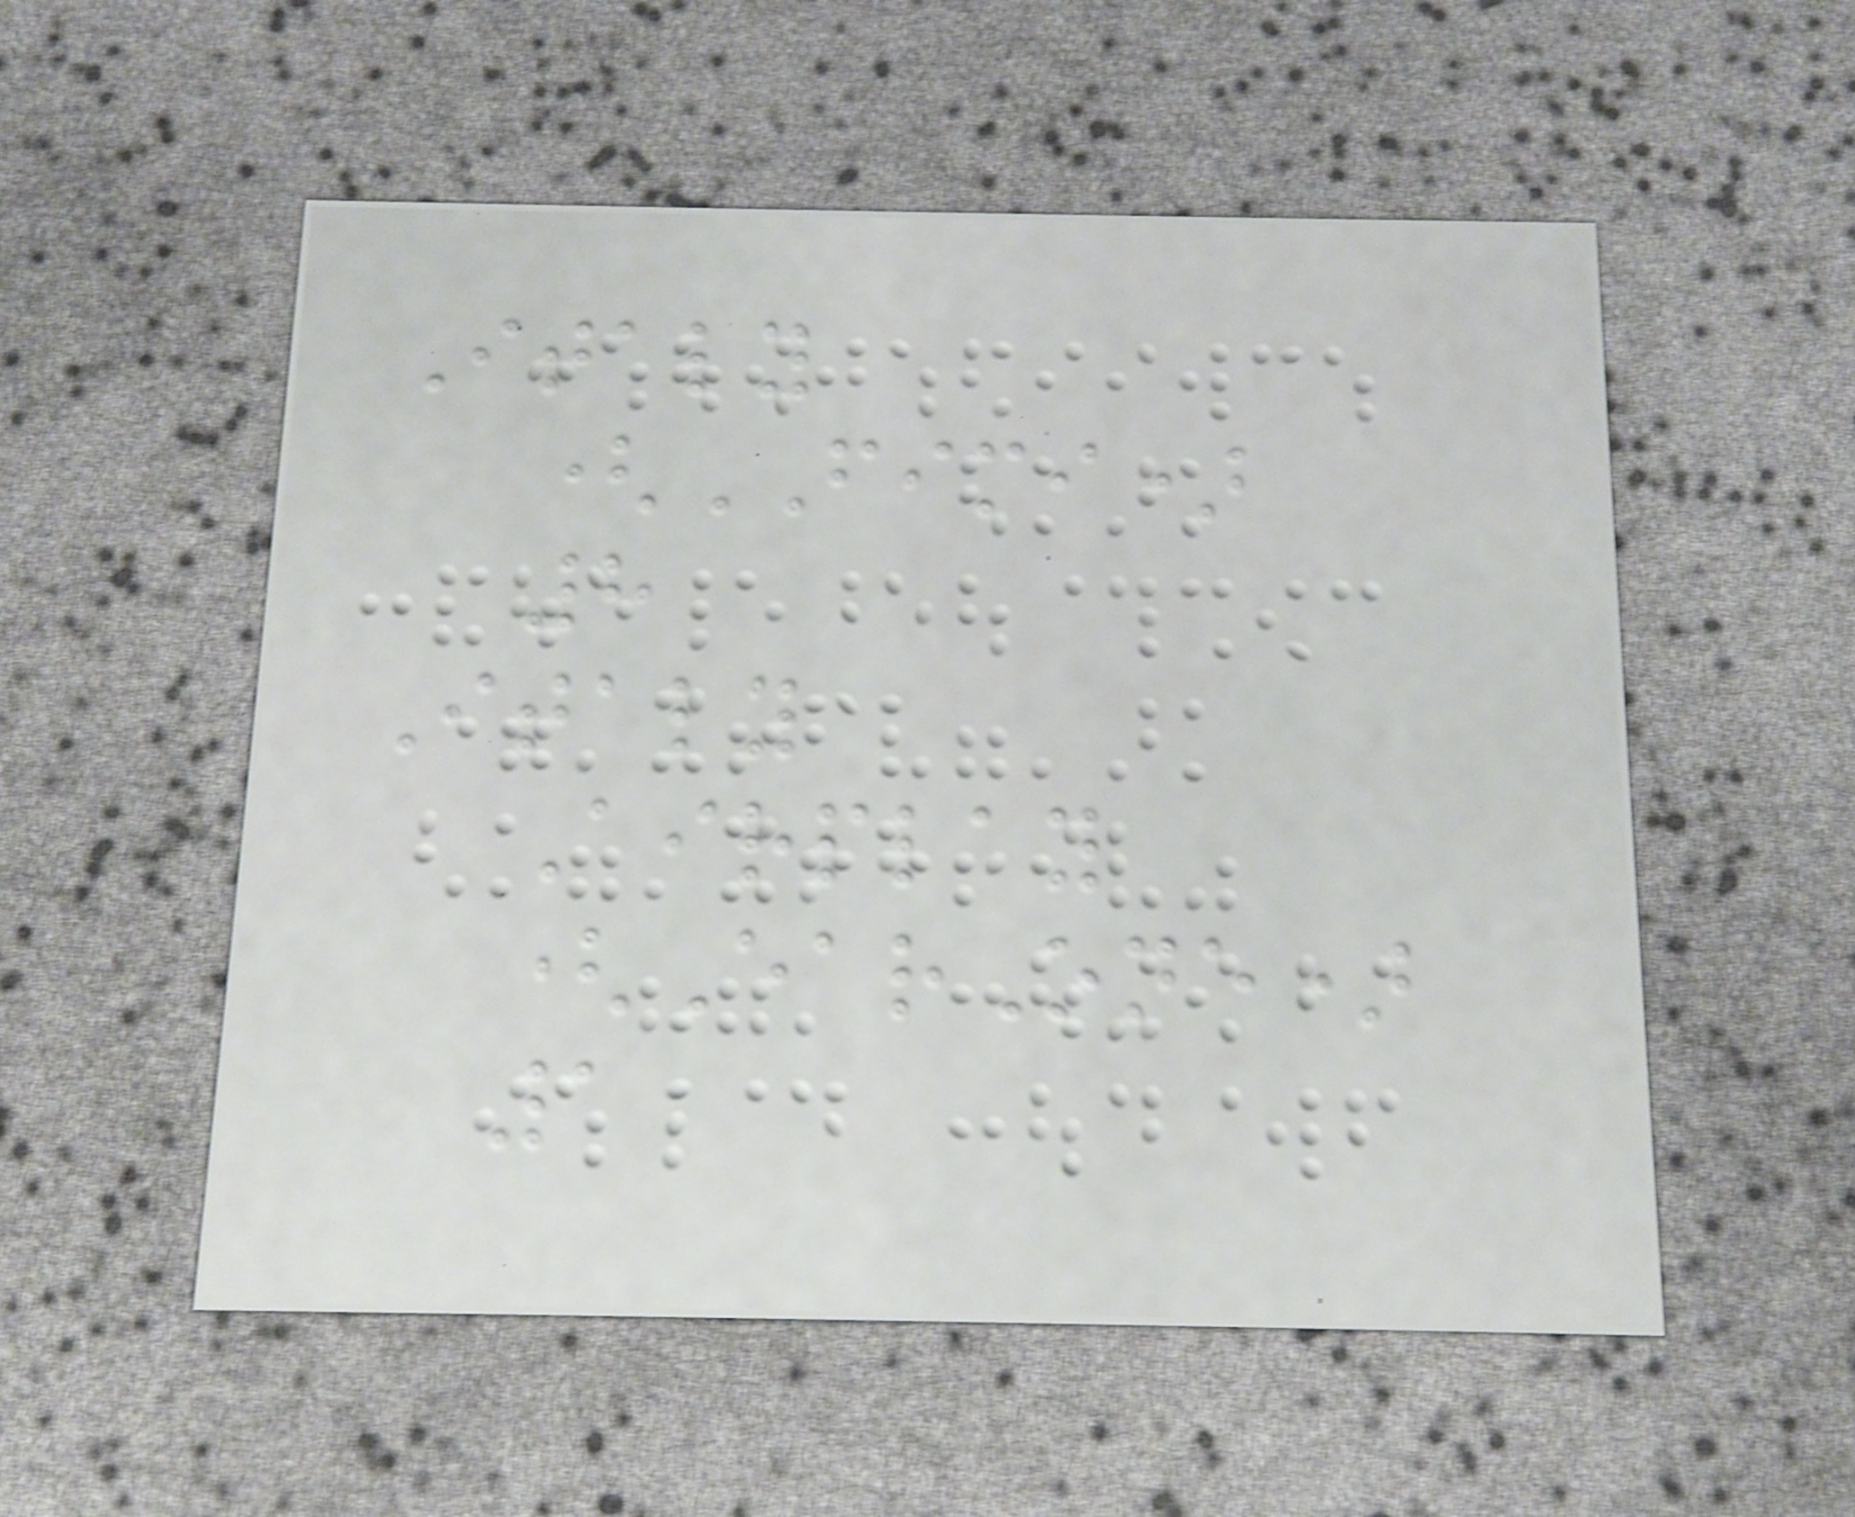Italy
(FIMI)
8
Italy
Airplay
(EarOne)
1
